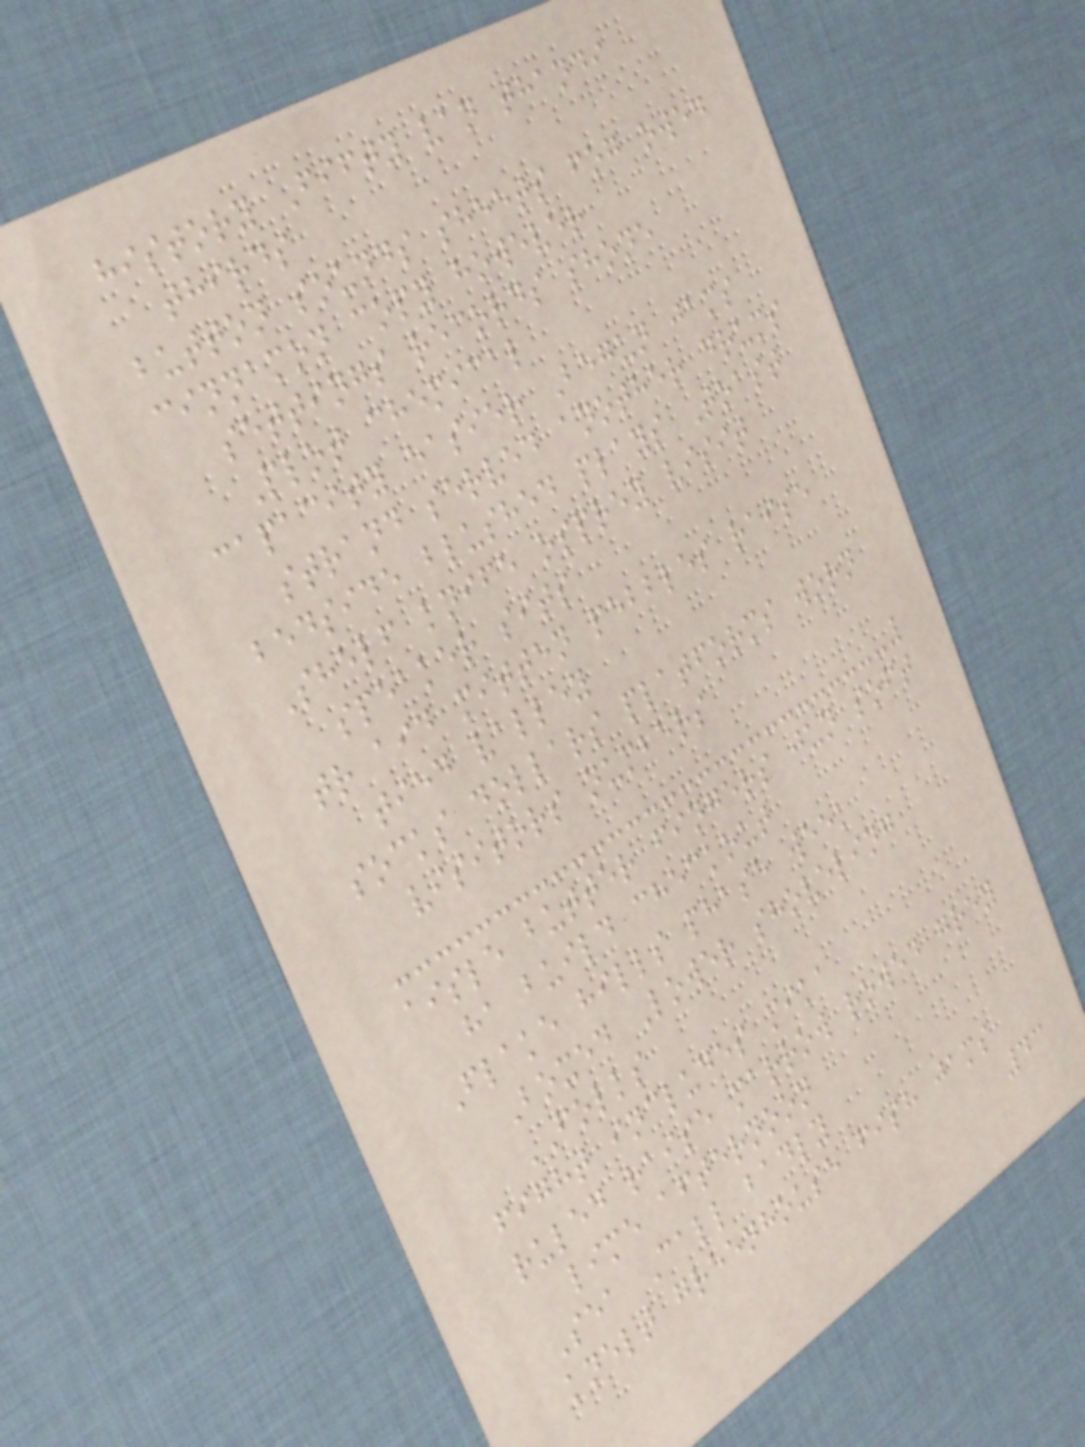history Fifty van thandi
thirds
button sounds sheets fog owed
cinnamon copy however
settings records shone
Plot chemical
capacity easier Begun jams
strand served another drums
bedside blushed plays Toast
Shelf knife osprey visit
speaker sits
tr aid mitten pebbles raise
tied valley
socks dollars platforms worn
visitors numbers
aisle butter fingers jun soft
ha build checkout
Flake hills phase week
Boxed Lower shoveling
FOLKS
fight includes mika
ruled raise marrow rowed grey
lime afternoon
Sea Call badly
knelt greenhouse fish jams
43
